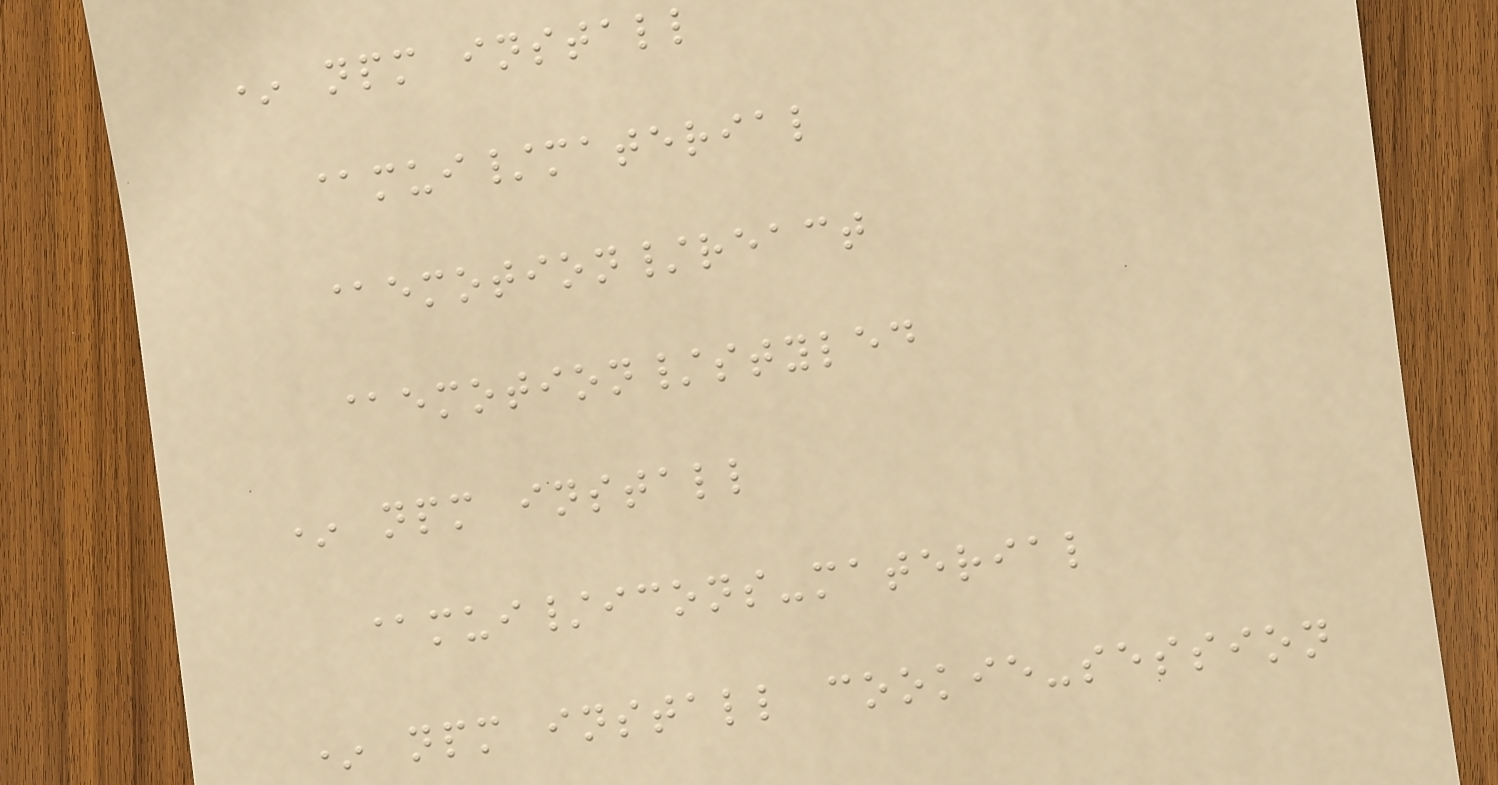* npm install
@mui/material
@emotion/react
@emotion/styled
* npm install
@mui/icons-material
* npm install cookie-session
